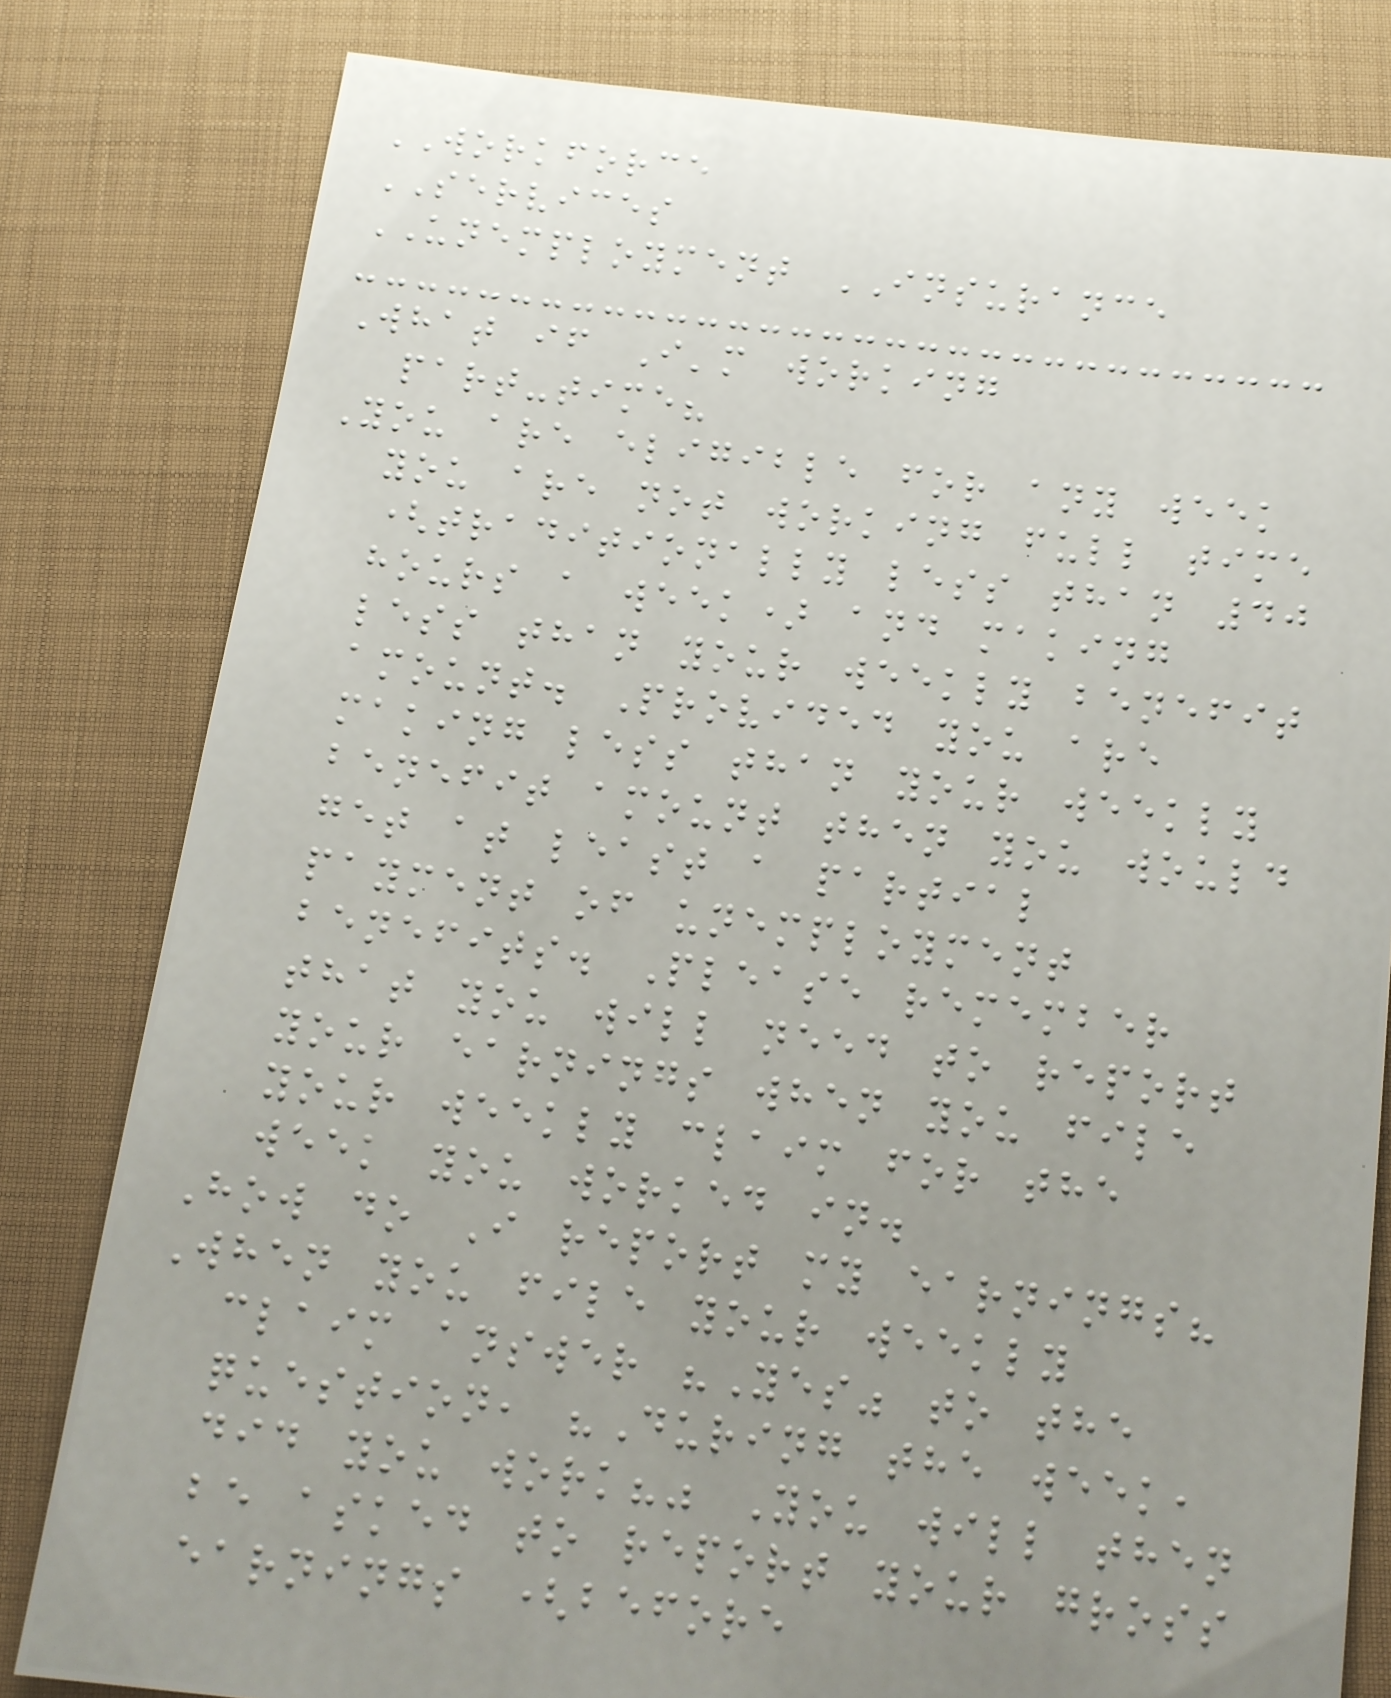WORKFORCE
SERVICES
UNEMPLOYMENT INSURANCE
What if I'm working
part-time?
You are eligible for any week
you are not working full time
(traditionally less than 40
hours a week) and making
less than your weekly benefit
amount. Provided you are
making less than your weekly
benefit amount then you would
get at least a partial
payment of unemployment
benefits. Please remember
that you will need to report
your earnings when you file
your weekly claim for the
week you worked in.
How do I report my earnings?
When you file your weekly
claim answer "Yes" to the
question, "During the week,
did you work?" You will then
be asked to report your gross
earnings (before
